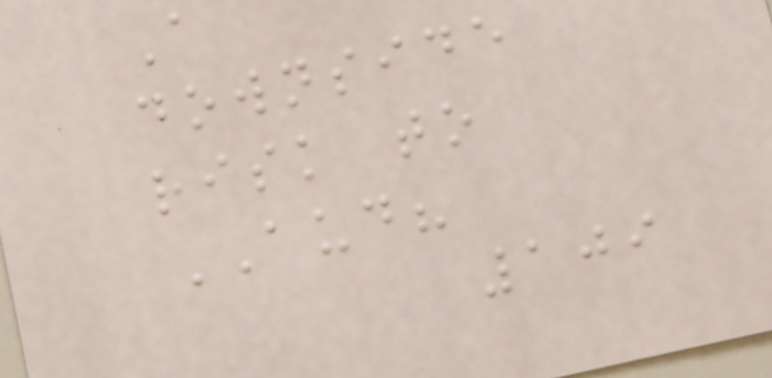A
downside
risk to
AUD?
109
